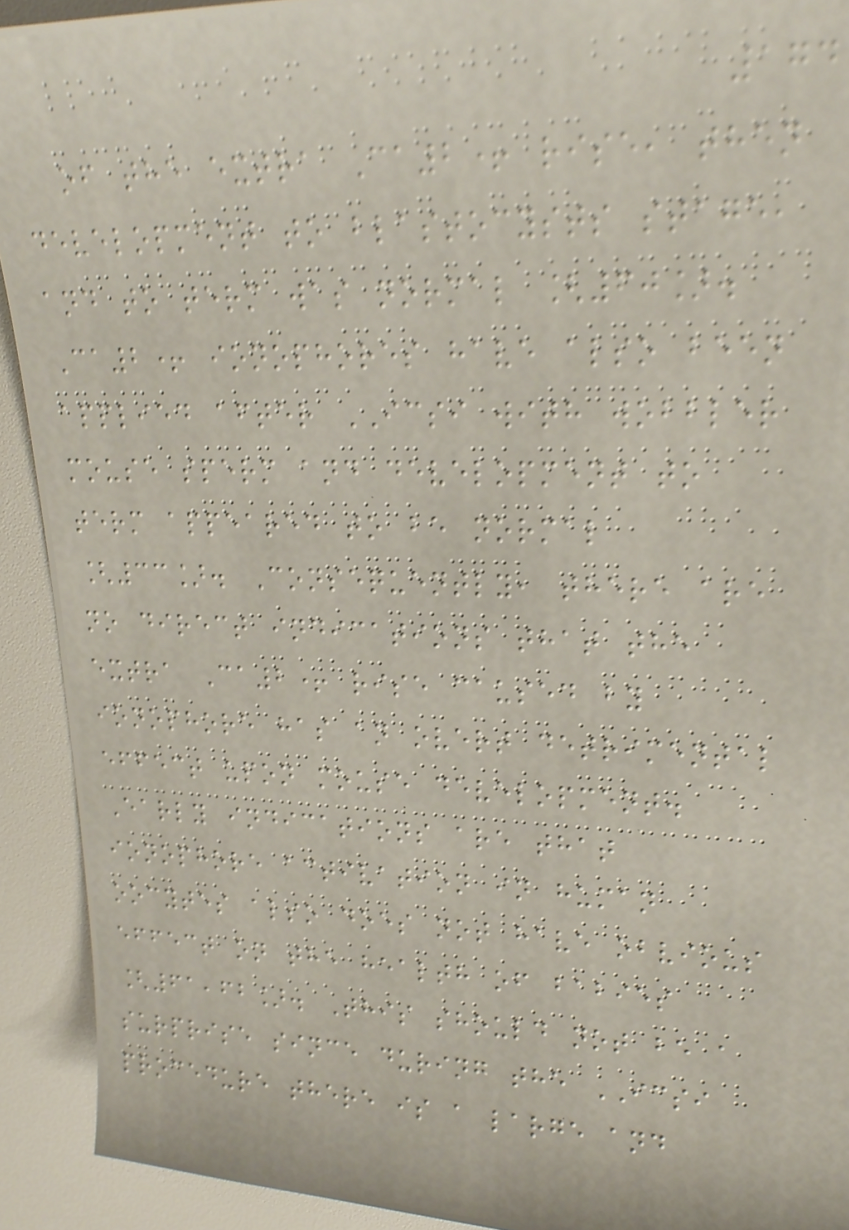174
of the extra Ca2+ rise, then
development to blastocysts stage,
and to term was normal [60].
Ca2+ ionophores have also been
applied after ICSI with wobbler
mouse sperm and development to
term appeared to be normal
[33]. Consequently, there are
no direct indications that the
extra Ca2+ rise caused by
ionophore has an overt detrimental
effect upon mouse development.
Early indications are that
ionophore activation in human
oocytes also does not have obvious
effect on the health of babies
[61,62]. This should not be a
surprise since during the ICSI
procedure there is a large and
